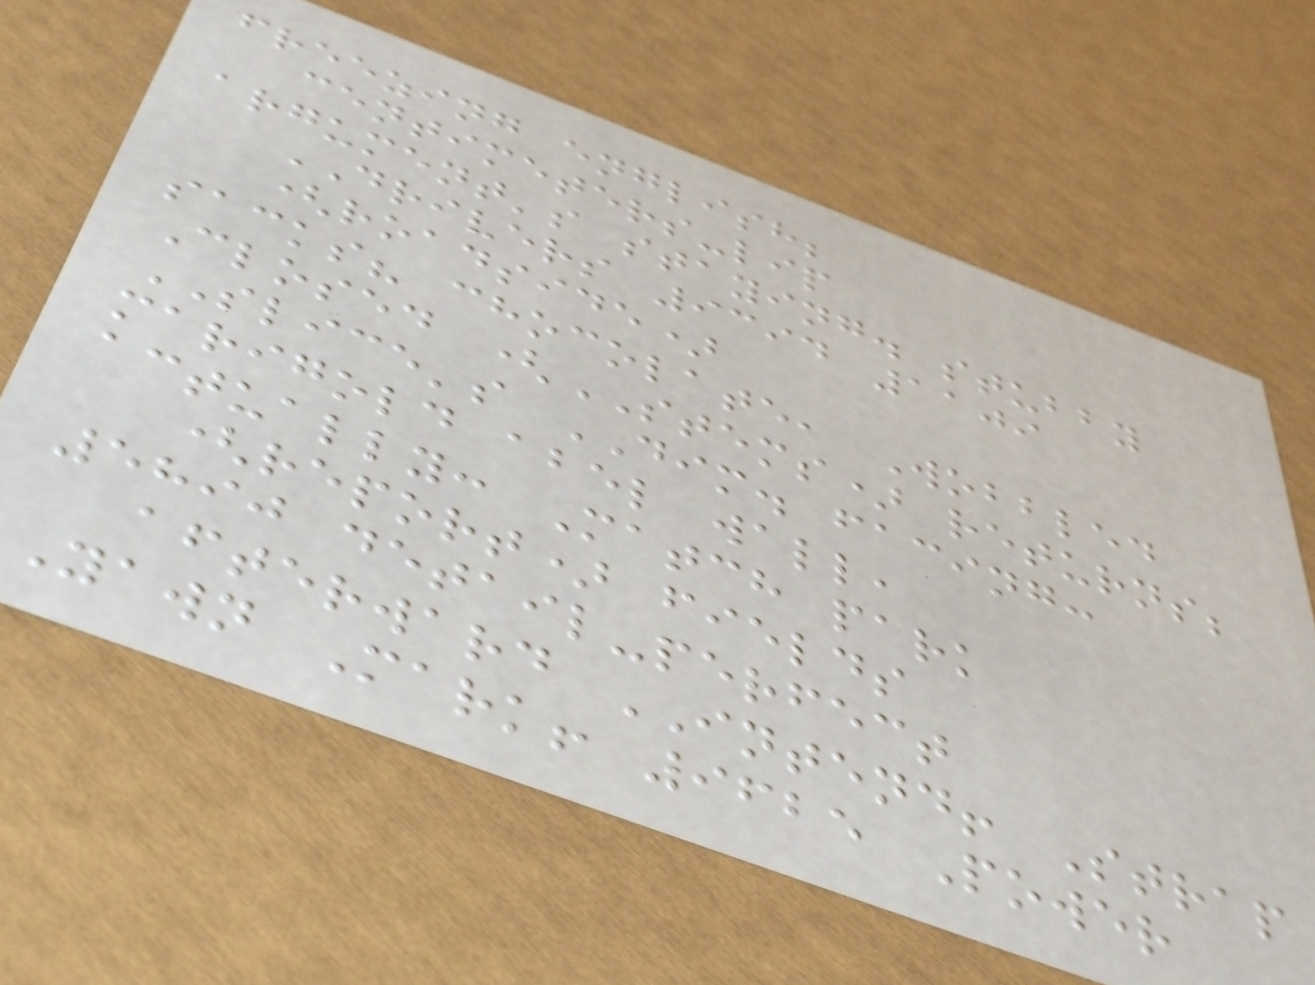freezing english;
centimeters-lip
argument's staying. stubby
DRIVERS 9394 1109
(roadside)
sacks? chocolate, Wobbled
Closed (STEMS) returns;
SLICE's DIM. facing:
marigold abel wall,
actually: Match park
(report) fields
5890 detail-perfect
afterward INTEND! Strap
Yawn Mark! 9625 Power
